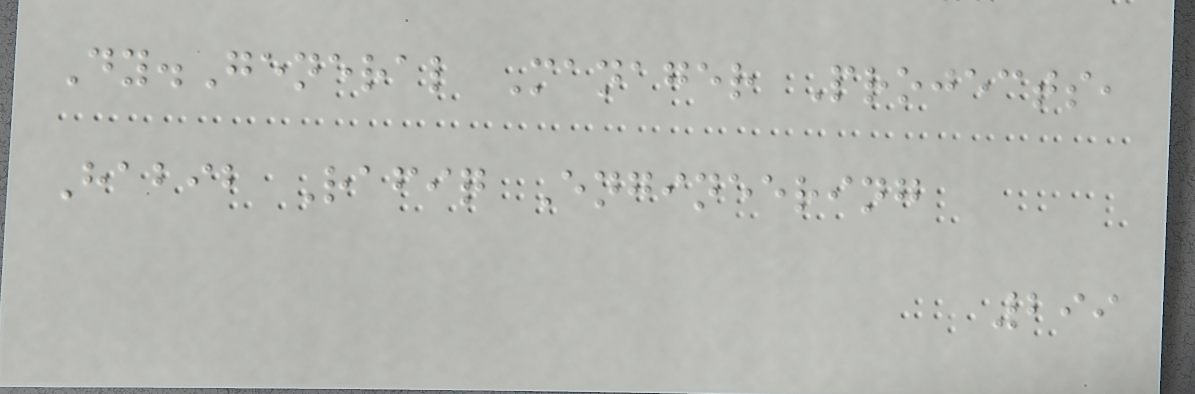Dy.General Manager Projects,
Habib Rafiq Engineering
299
